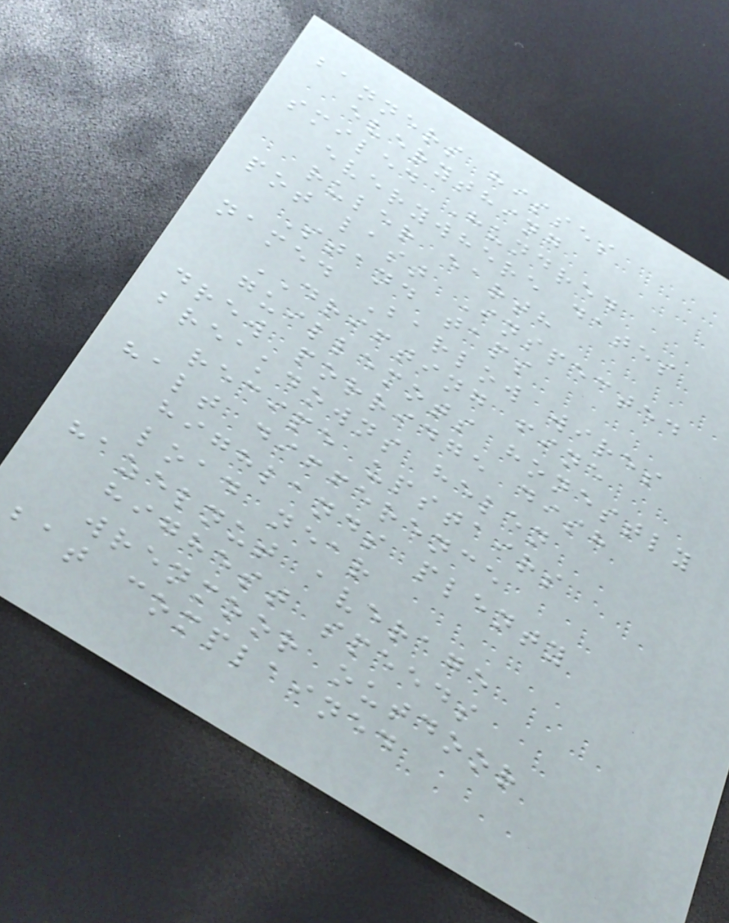banners hisses
everything
smiled Hundred
everywhere dates
ruler earth
pot last Inspected
Stand taps
named Barlow wires
DRIFTING fine
guillemots honestly
drew porridge dish
breakdowns helen
recipe upstairs
halt difference
highlands plenty
load near
hazelnut average
highest speeds
wrenmoor outdoor
bat complained
